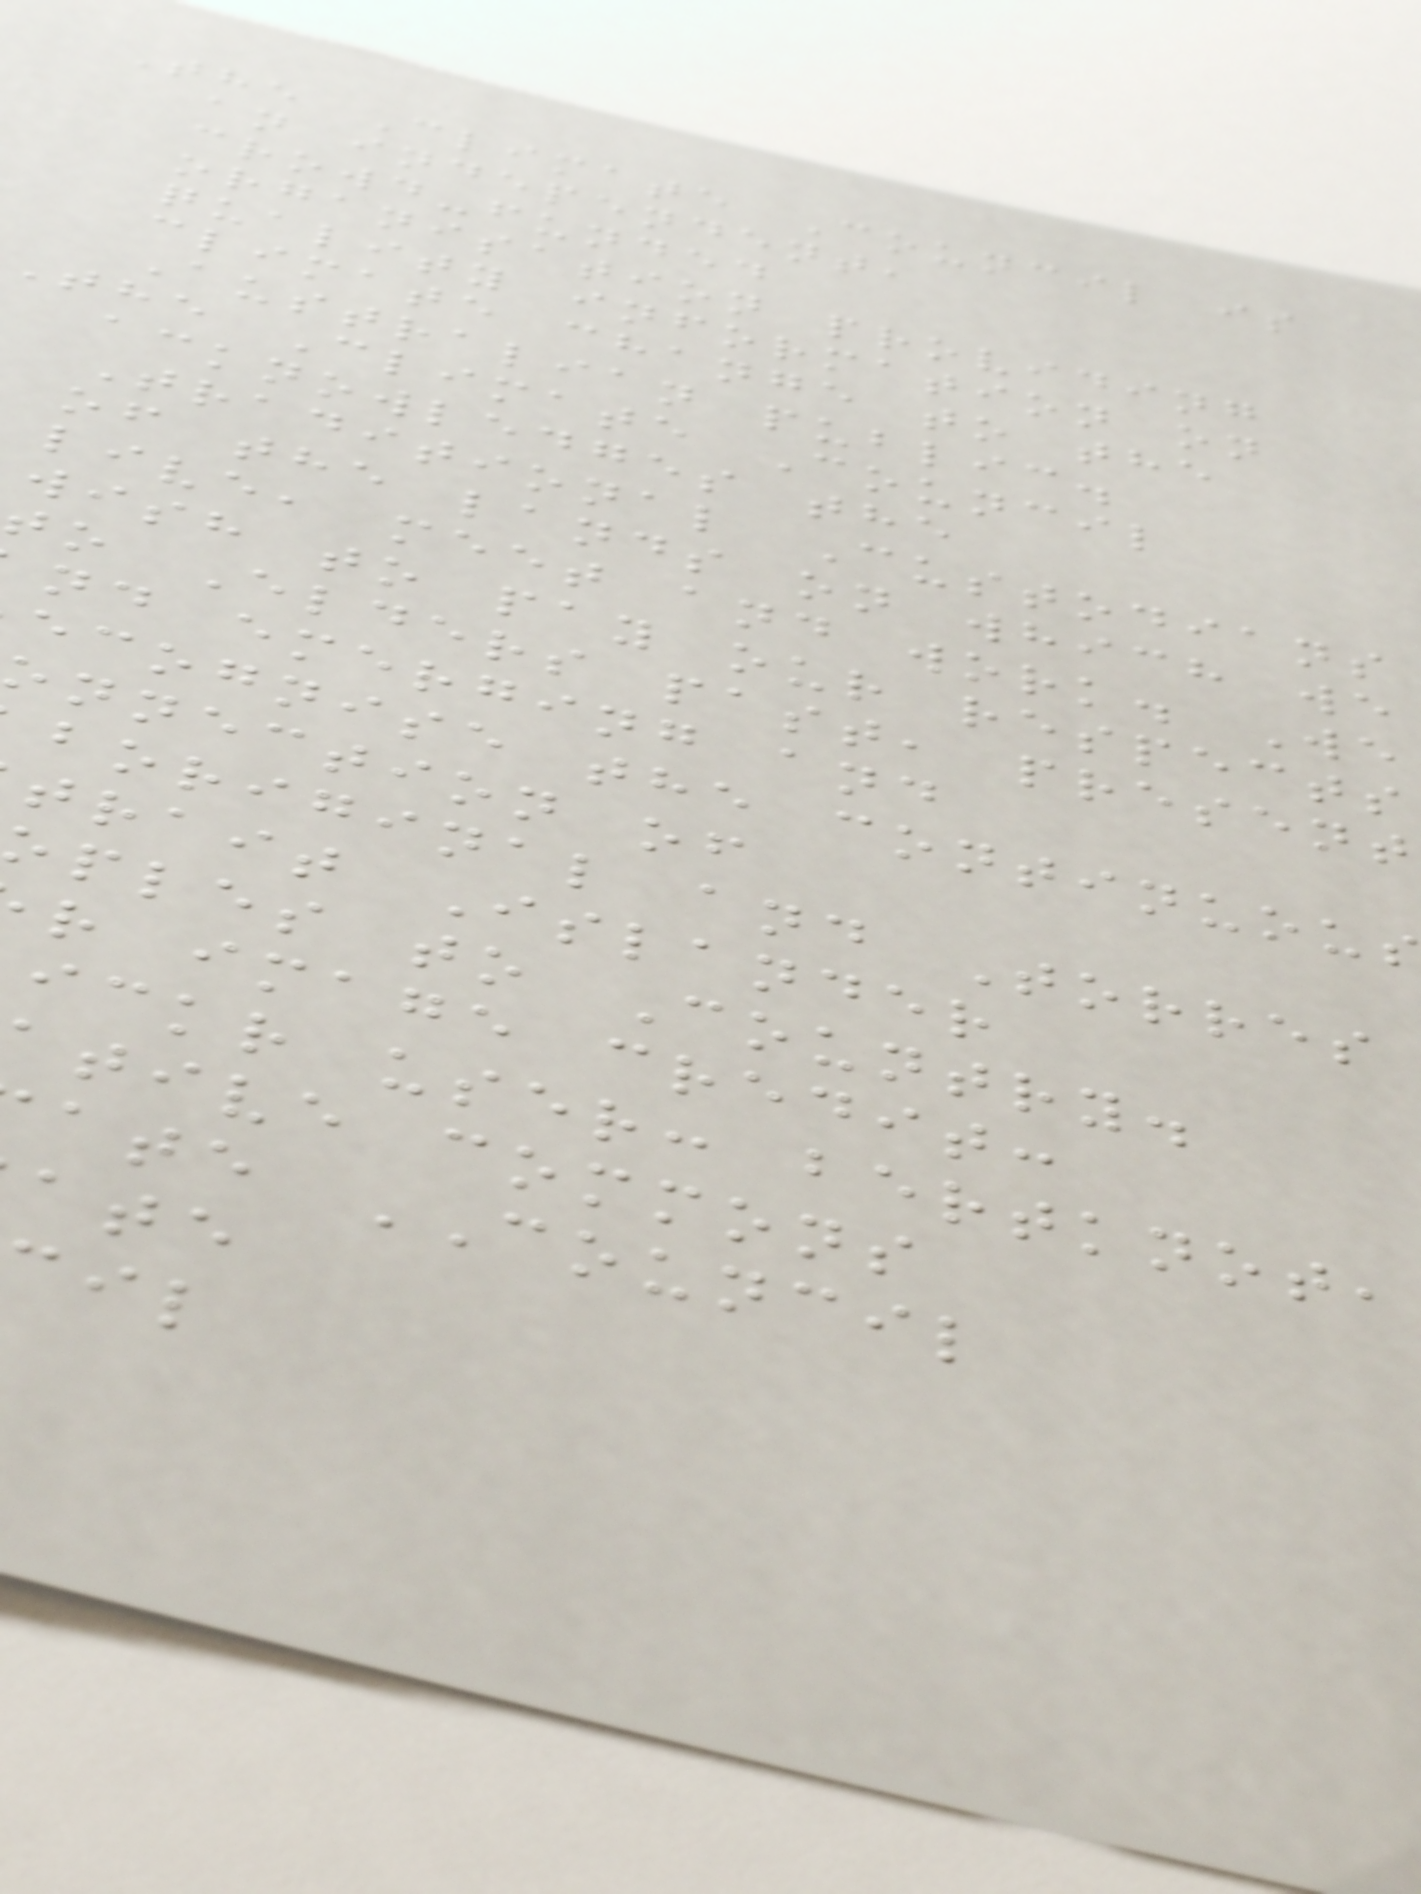The Climate Council is
an independent,
crowd-funded
organisation providing
quality information on
climate change to the
Australian public.
The Climate Council
acknowledges the
Traditional Custodians
of the lands on which we
live, meet and work. We
wish to pay our respects
to Elders past, present
nd emerging and
ecognise the continuou
onnection of
boriginal and Torres
trait Islander
oples to Country.
r image credit:
ickr user: bertknot,
tive commons
ate COUNCIL
